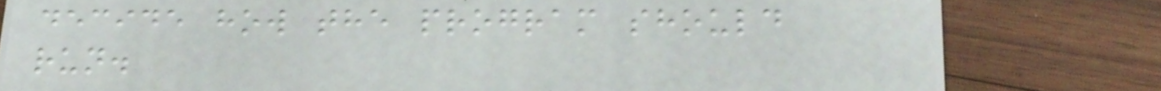decide how the program should
run.
